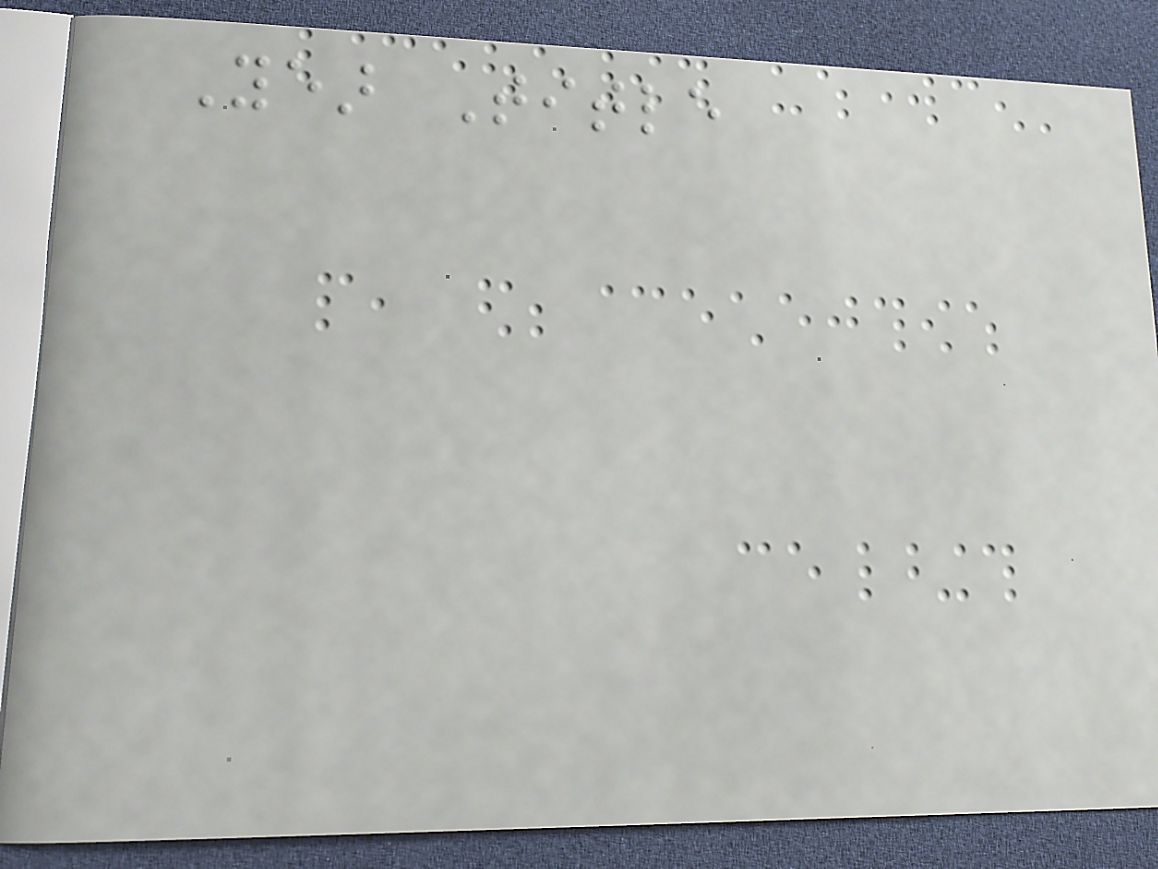Year Title
